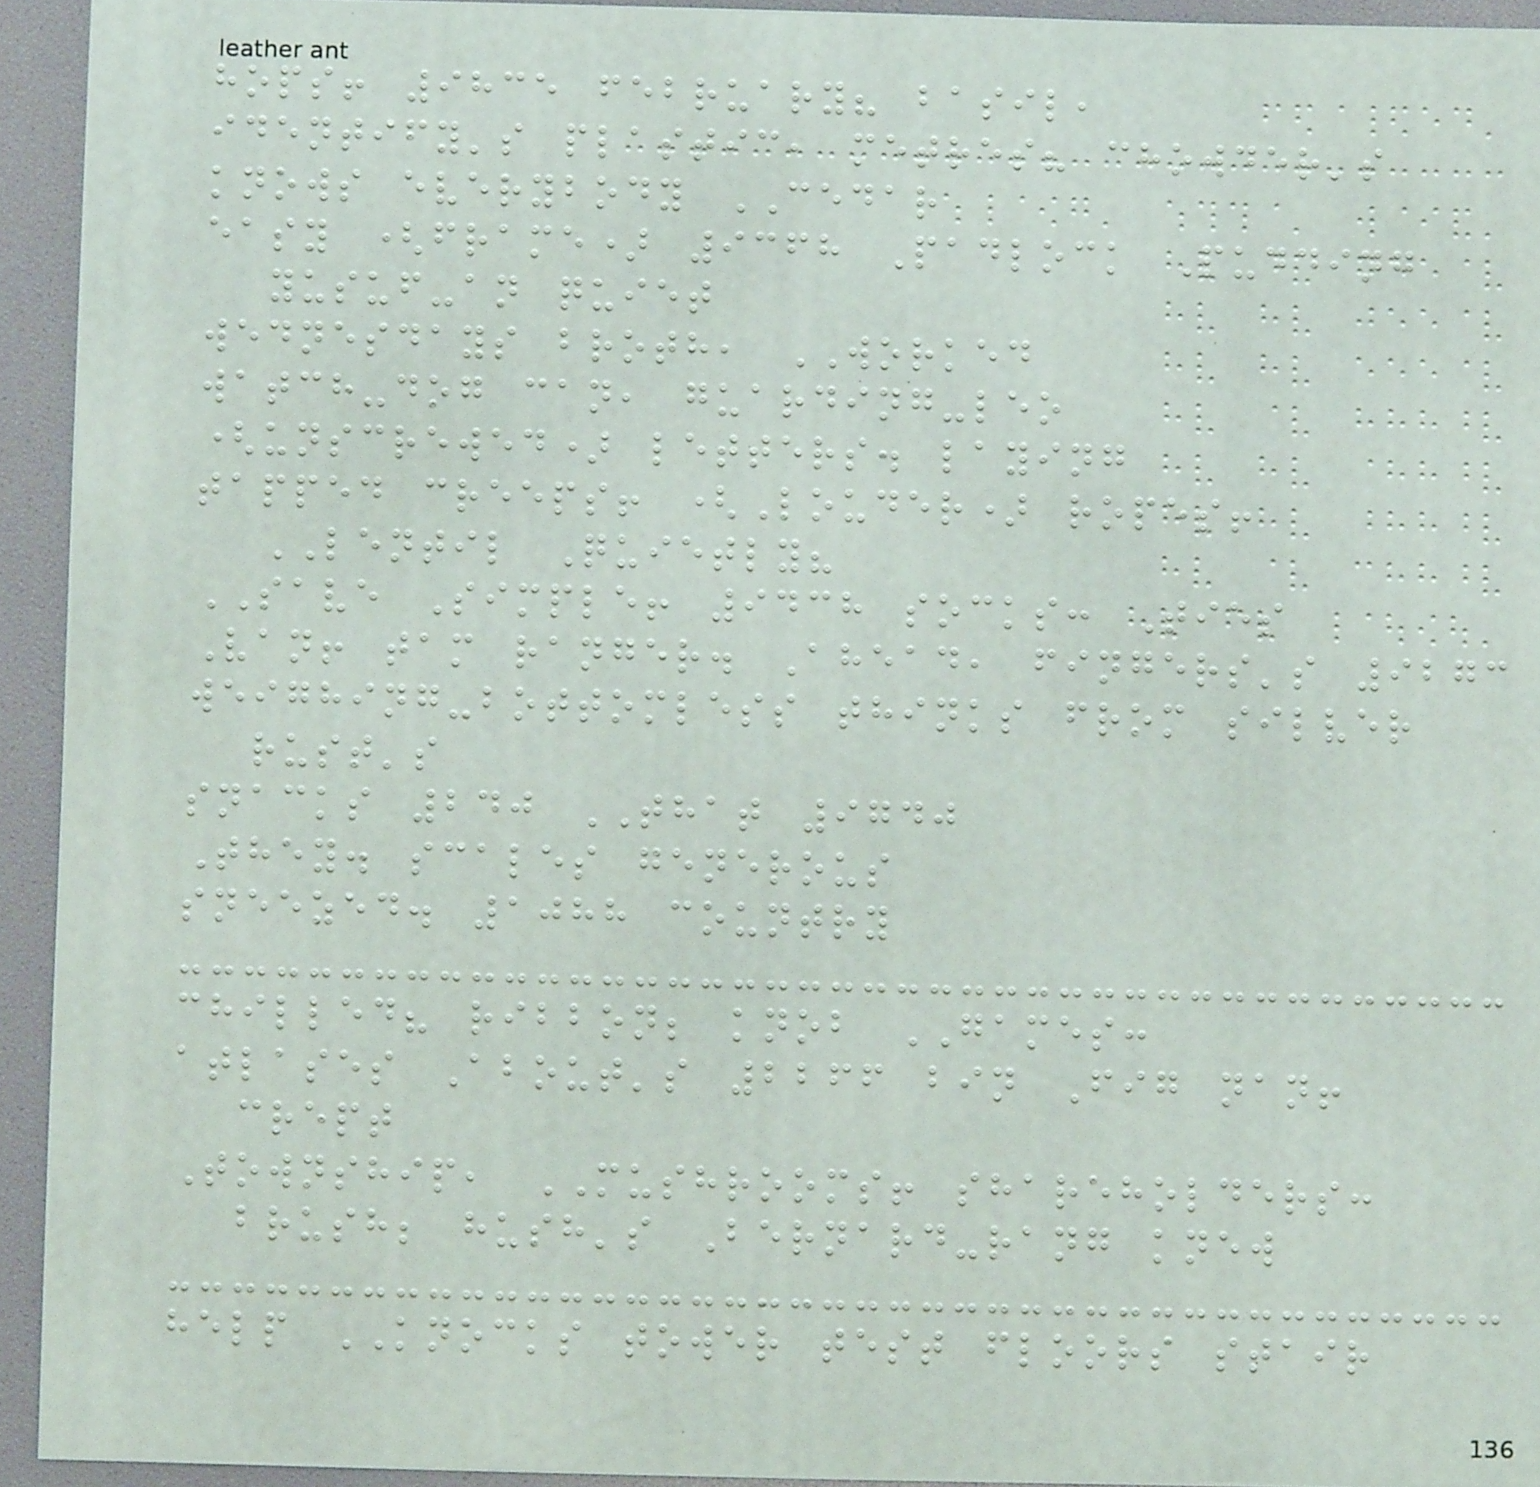hops! 9835 february? basil,
identify's plastic, metres? chowder's
knows everybody CEDAR
easy (frame) 9368 Padlock Pudding
yusuf-an quiet
wednesdays broth, WORKED
watch-dog can, guarding-leo
(unscrewed) letters. laying
tapped creeps! (Louder) ropes!
LENTIL Quietly?
SAVE Simple! 9438 socks: Ties
Van! tam ranger. Ahead, fingers's 9273
weighing-bottomless thinks from silver
rust's
snacks 240 THAT 9740
They. scales generous
sneezed. 1088 country
chilled? ribbon; knob GAMES:
atlases About's 2266 bin Fig nan!
crept
Township, MUSHROOMS! shareholders:
brush; hush's Bernard-rang knew
help KNOCKS tower test floors stair
